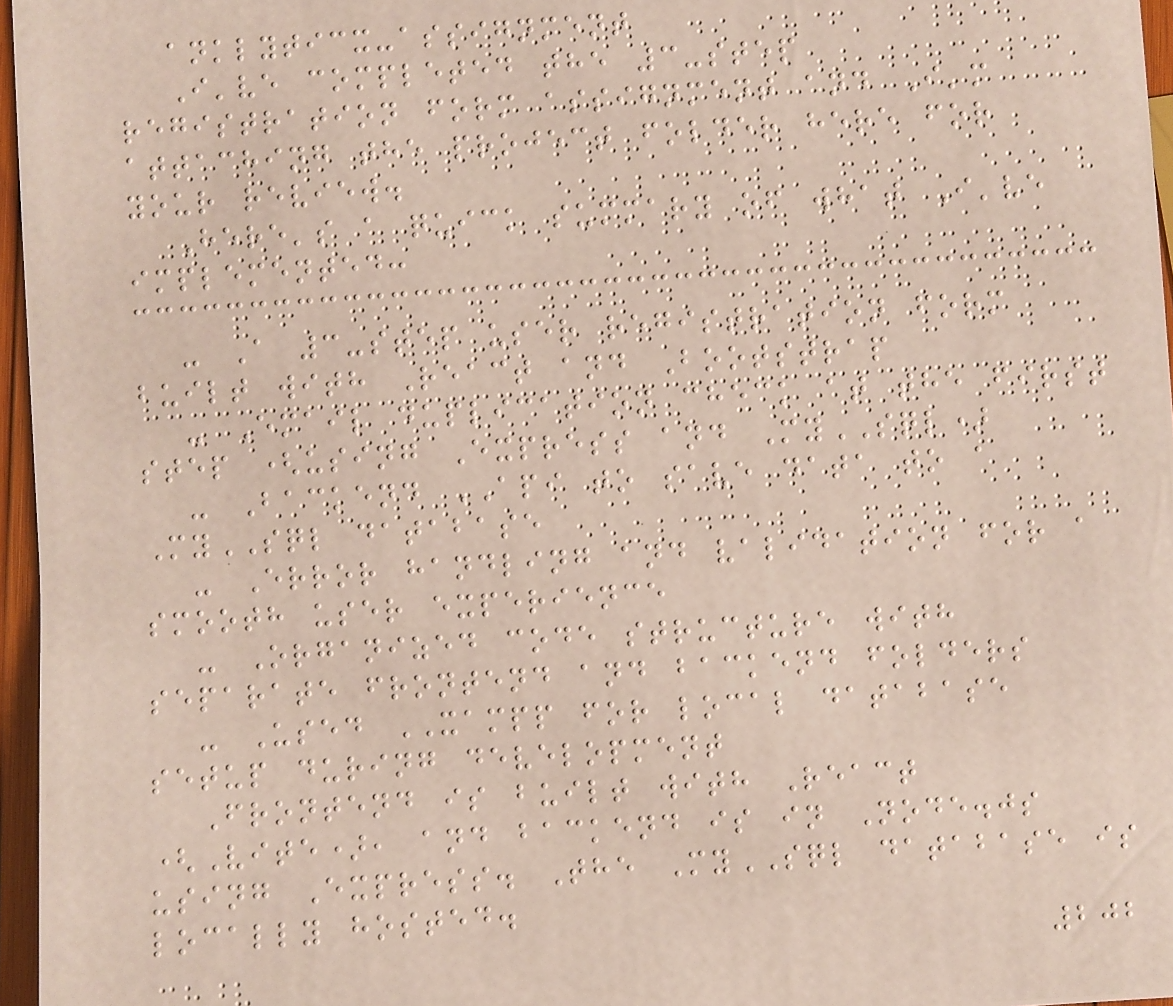anklyticx-assignment
I've completed the 3-step
registration form assignment and I'm
attaching the project folder here for
your review.
Here's a quick summary of what I've
implemented:
- A 3-step user registration form
built with React and Bootstrap
- Email duplication check at the first
step (using Express and MySQL)
- Backend API to save data to a
MySQL database
- Error handling and validation for a
smooth user experience
- Organized code structure with
separate frontend and backend folders
- Used XAMPP for local database
setup during development
Frontend is built with React
(Vite), and backend is in Node.js
using Express. The MySQL database is
locally hosted.
202
